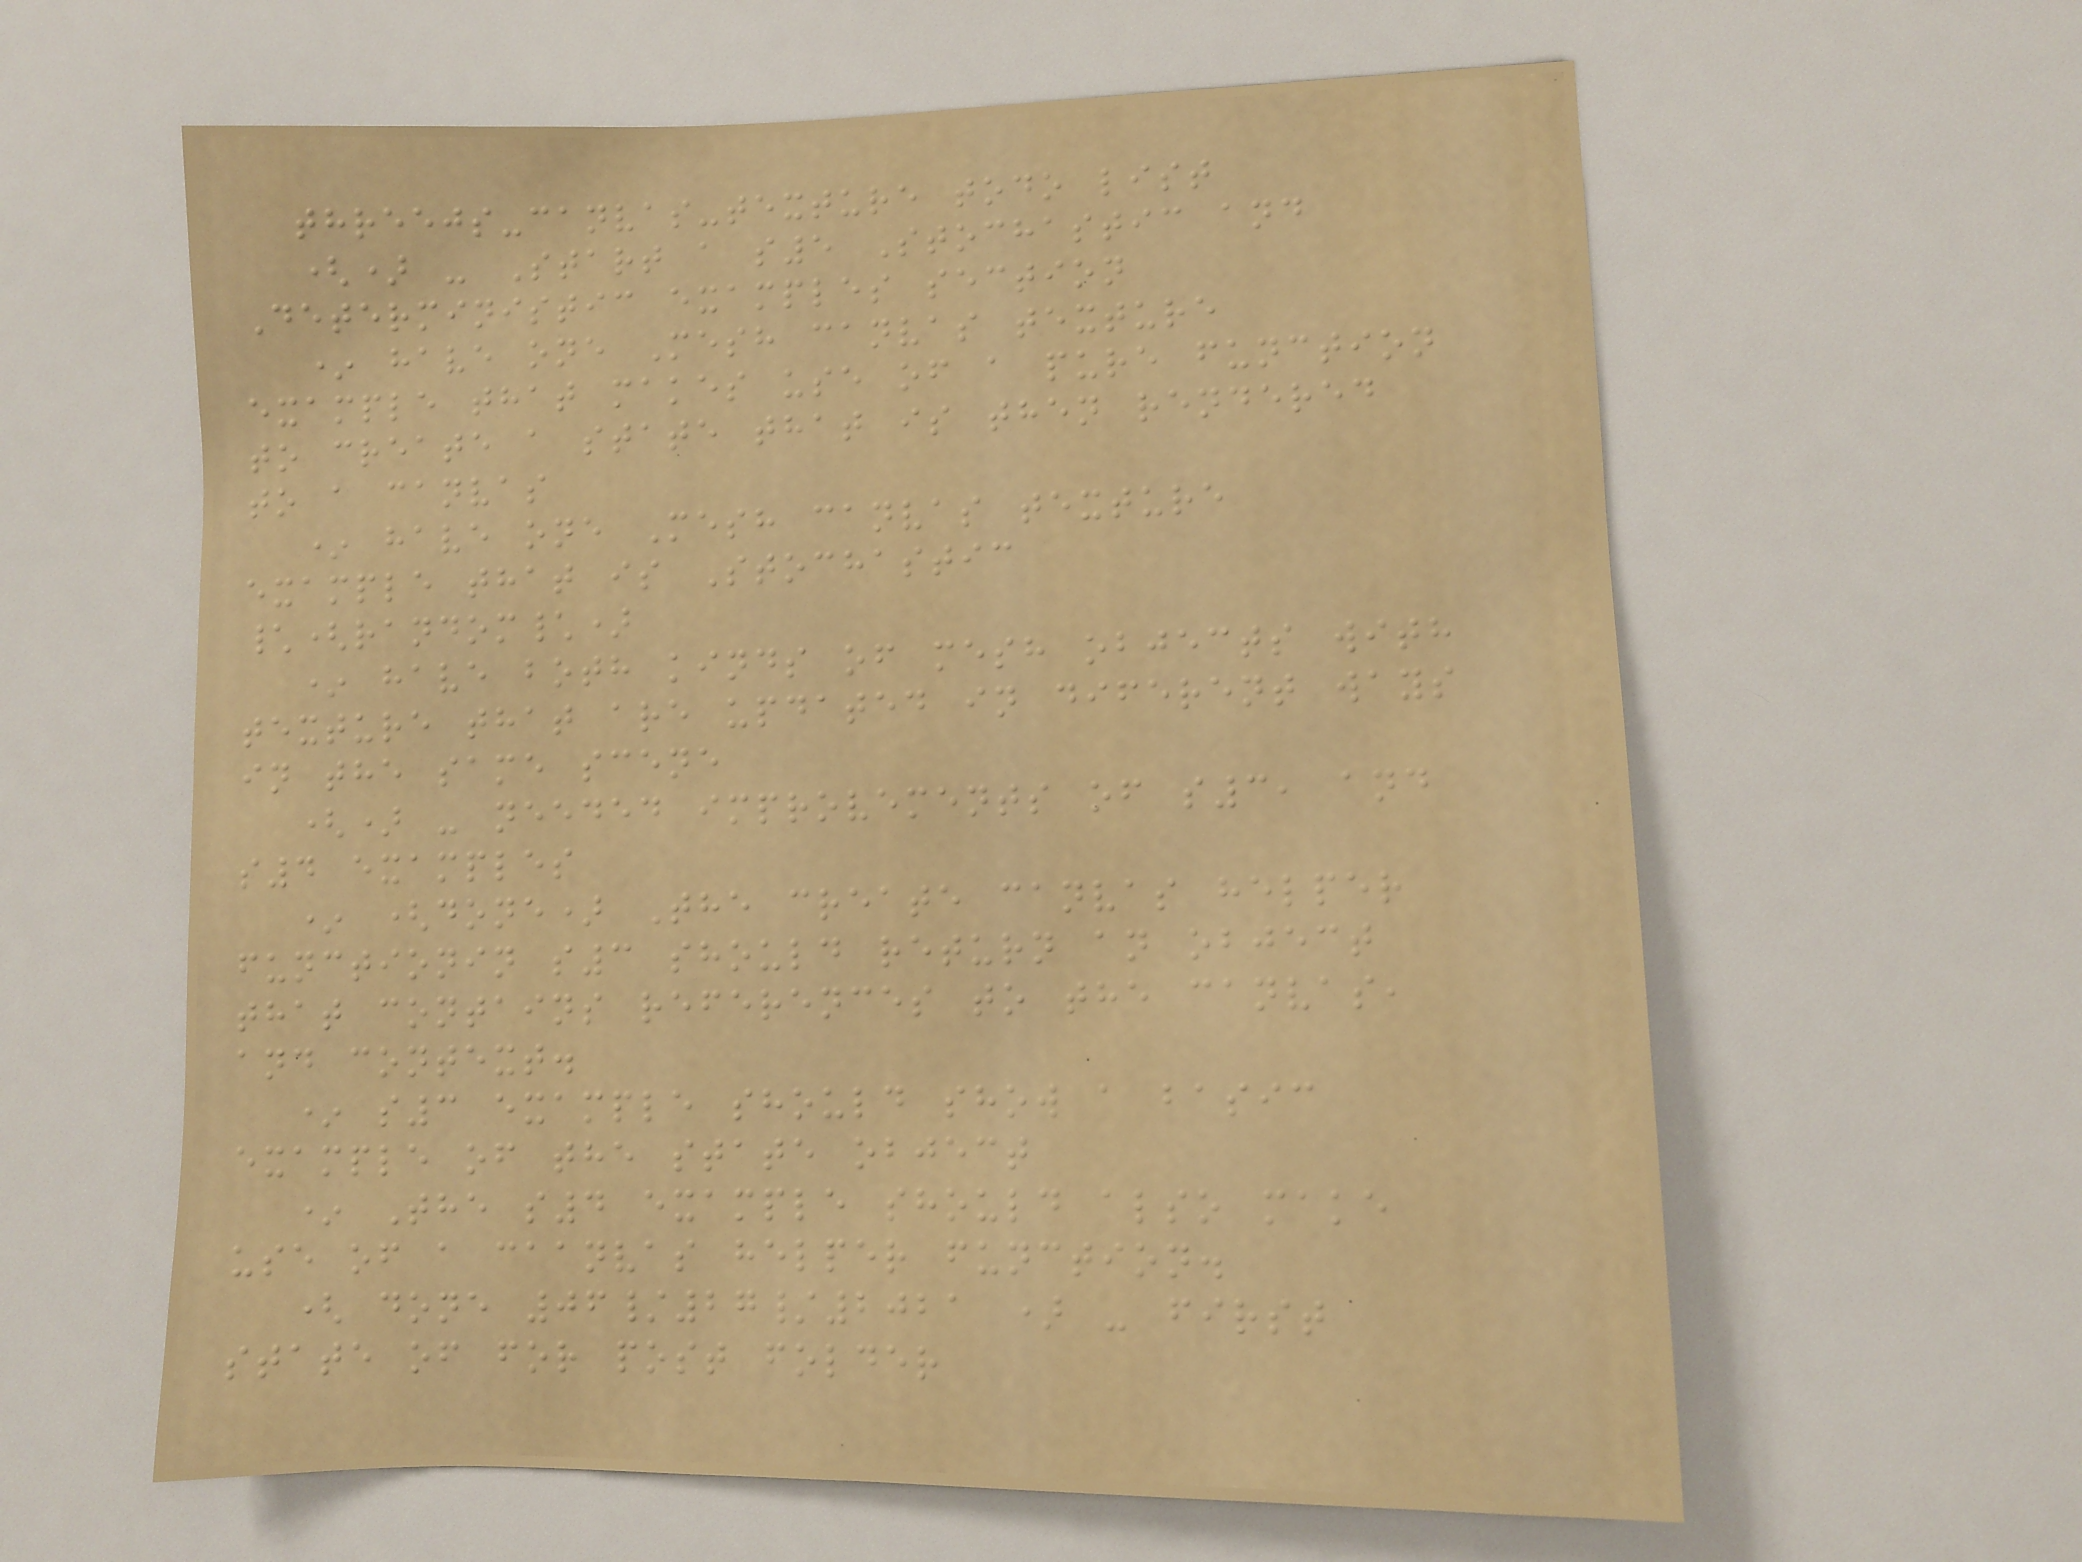threejs-canvas-texture todo list
() - Start a s5 Stochastic and
Deterministic examples section
* have one Mesh canvas texture
example that makes use of a pure function
to create a state that is then rendered
to a canvas
* have one Mesh canvas texture
example that is Stochastic
\(random\)
* have both kinds of mesh objects with
texture that are updated in diferent ways
in the same scene
() - needed improvements of s3, and
s4 examples
* (done) The create canvas helper
functionin s3 should return an object
that contains references to the canvas,
and context.
* s3 example should show a basic
example of the state object
* The s4 example should also make
use of a caanvas helper function.
( done 06/27/2021 ) - first
state of for post folder
